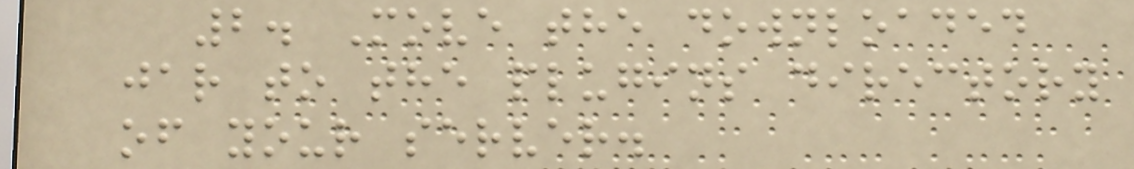2. Move the downloaded
jar to the plugins directory
of your server.
